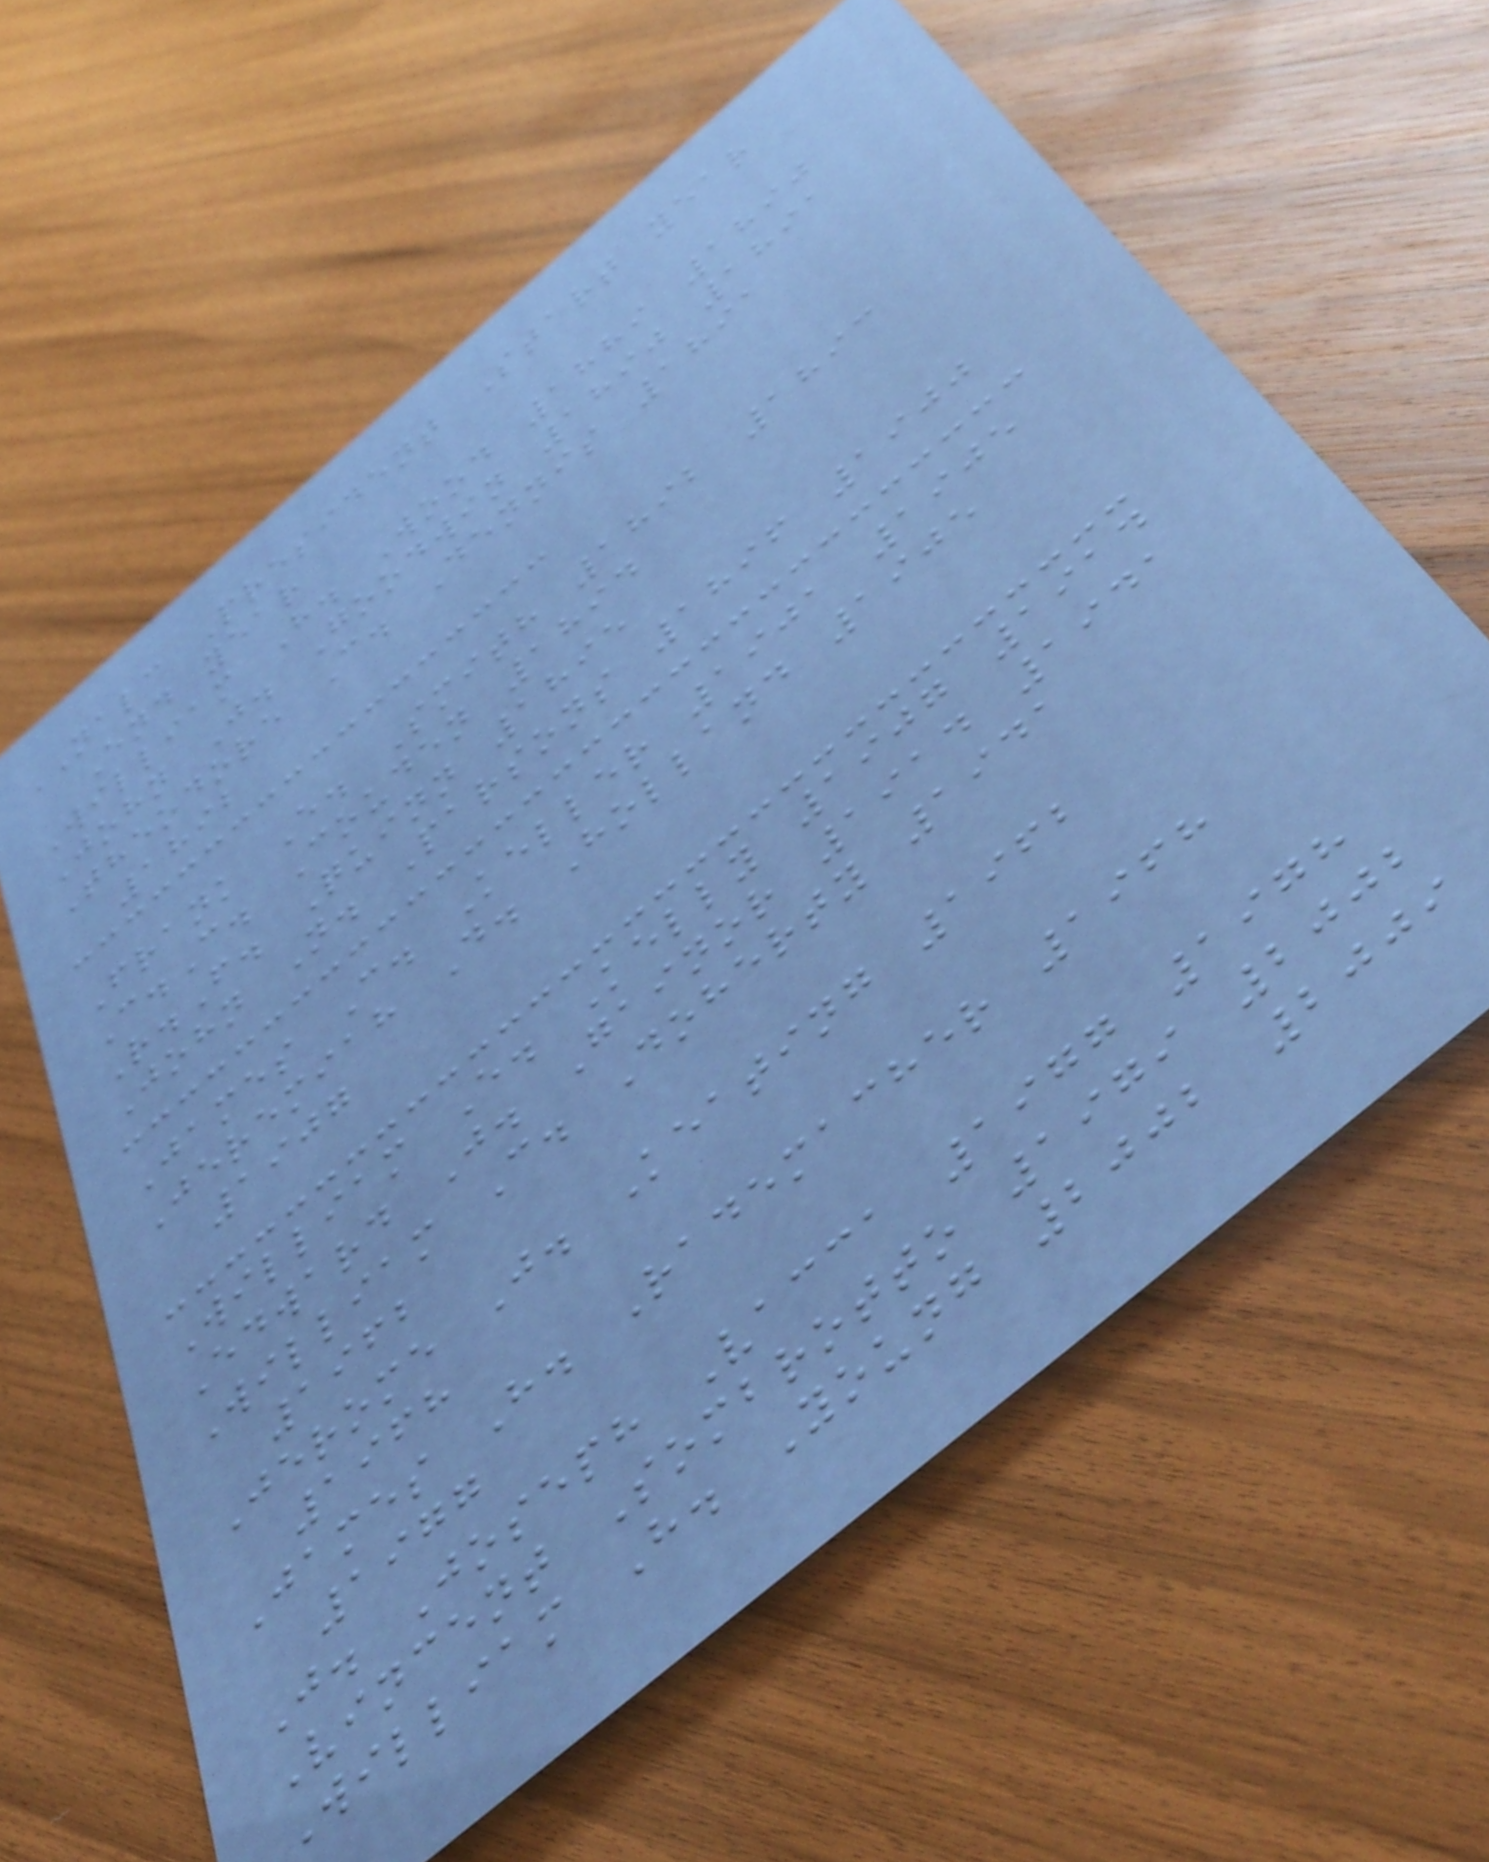NALC President Start year
End year
William H. Wood 1889 1890
John J. Goodwin 1890 1891
Theodore C. Dennis 1891
1892
Frank E. Smith 1892 1893
C.C. Couden 1894
R.F. Quinn 1895
John N. Parsons 1896 1900
James C. Keller 1901 1905
Jeremiah D. Holland 1905
1907
William E. Kelly 1907 1914
Edward J. Gainor 1914 1941
William C. Doherty 1941
1962
Jerome J. Keating 1962
1968
James H. Rademacher 1968
1977
J. Joseph Vacca 1977 1978
Vincent Sombrotto 1979 2002
William H. Young 2002 2009
